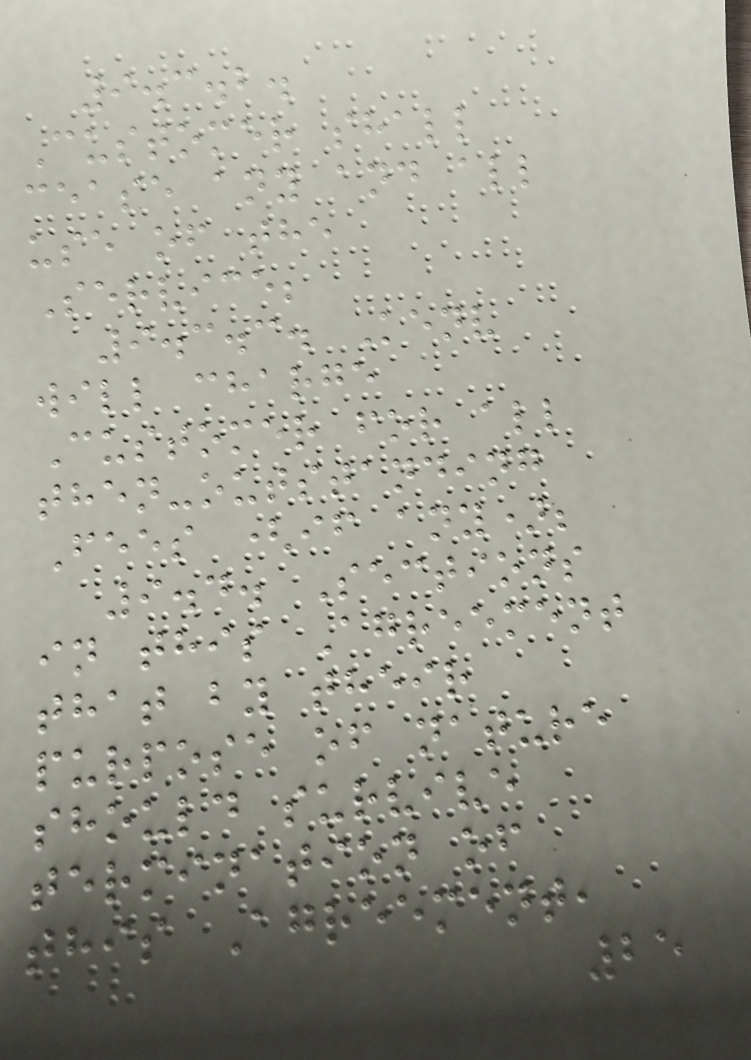9.3.2.
Customer shall
cease any and all
use of the
Service;
9.3.3. Kenv
will charge
Customer for all
then-outstanding
Fees (if any);
9.4. Sections
in this Agreement
that by their
purpose of nature
should survive
termination of
this Agreement,
25
